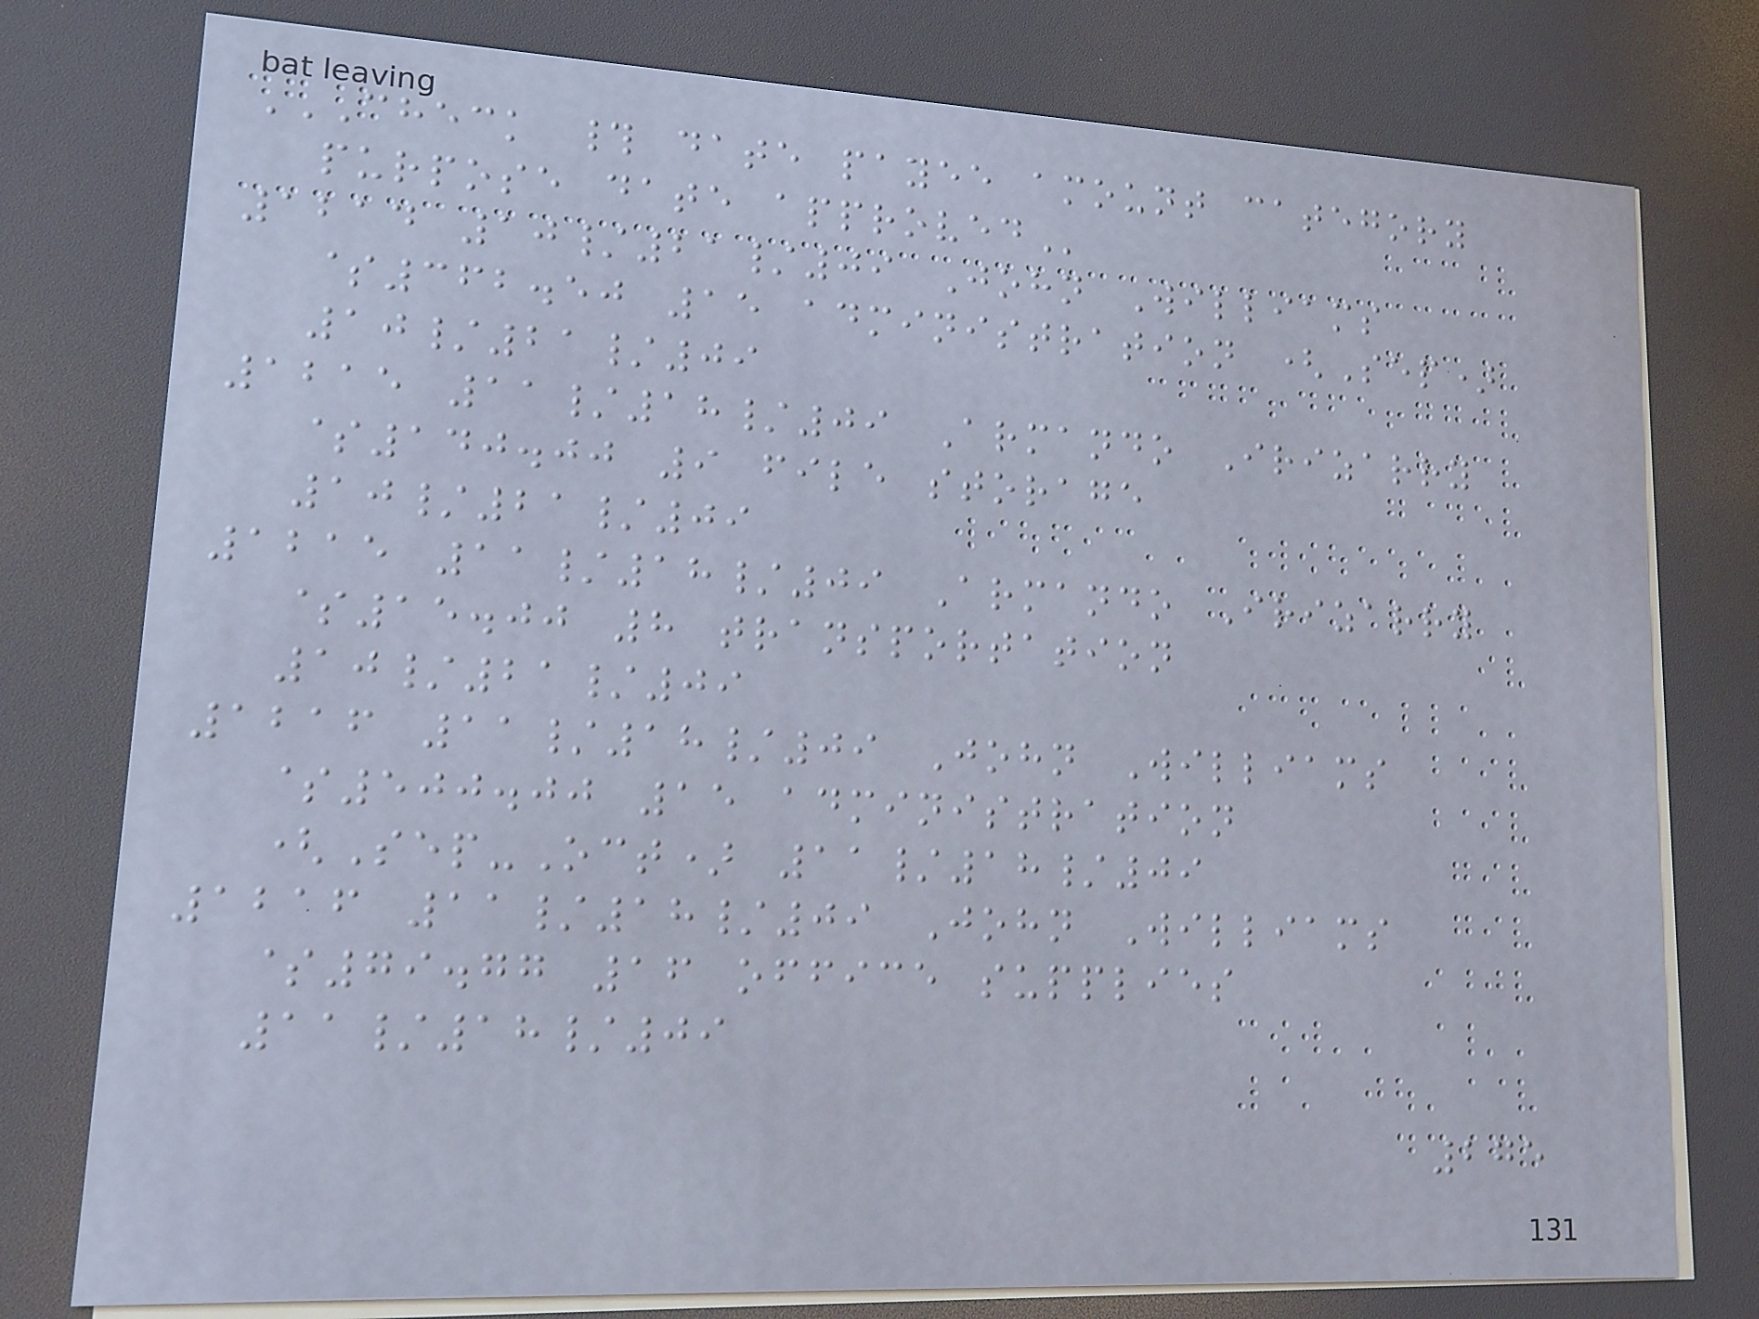CHECK # DATE PAYEE AMOUNT CATEGORY
PURPOSE DATE APPROVED
1214 10/21/09 John Williams
$362.50 15 administration (Sep)
10/21/09
1215 11/18/09 Armando Irizarry
$140.00 9 file storage
10/21/09
1215 11/18/09 Armando Irizarry
$15.00 8 transportation
10/21/09
1216 11/18/09 John Williams
$500.00 15 administration
(Sep-Oct) 11/18/09
1216 11/18/09 John Williams
$79.77 16 office supplies
11/18/09
275
